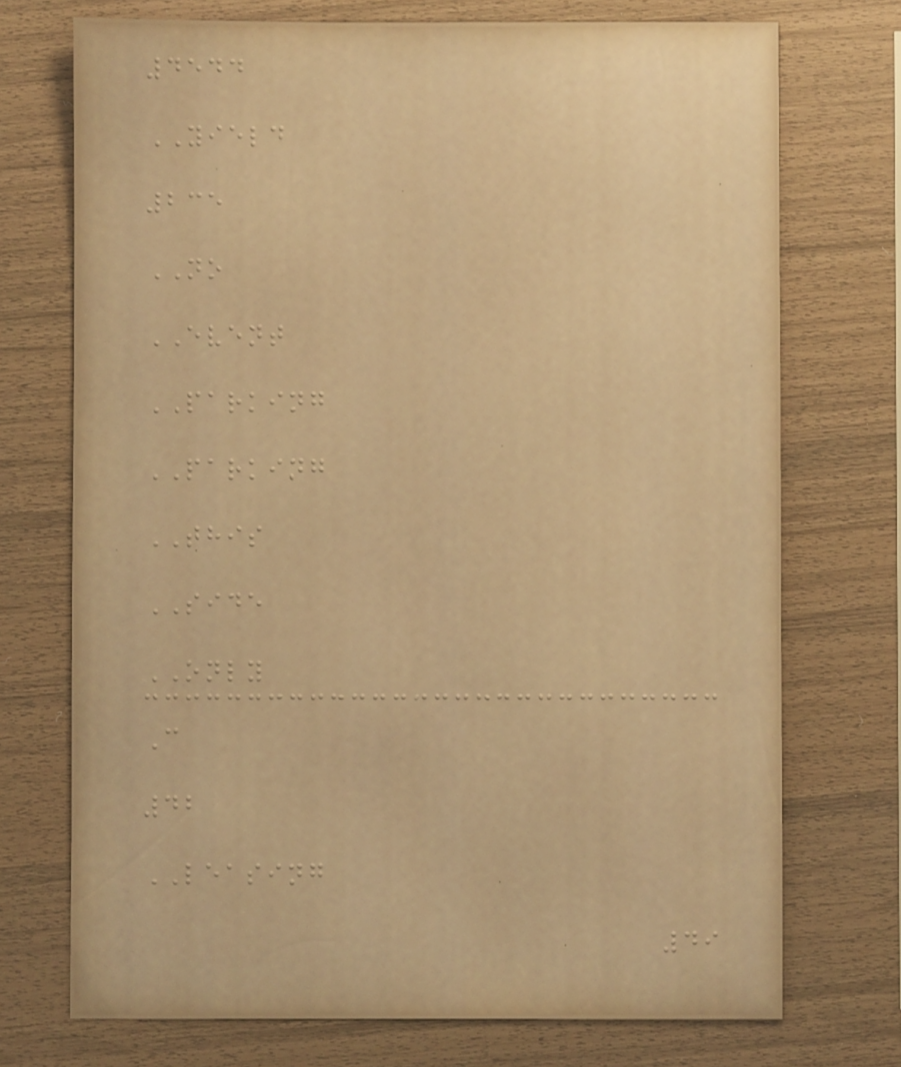4544
YIELD
235
NO
EVENT
PARKING
PARKING
THIS
SIDE
ONLY
C
42
LEASING
49
